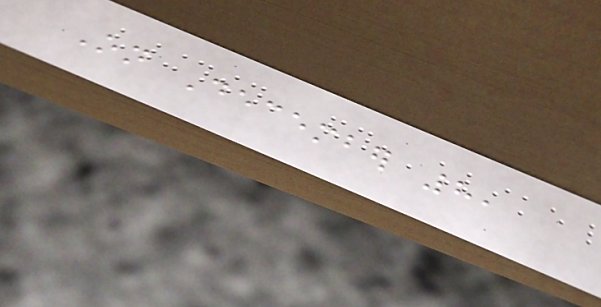On December 8,
